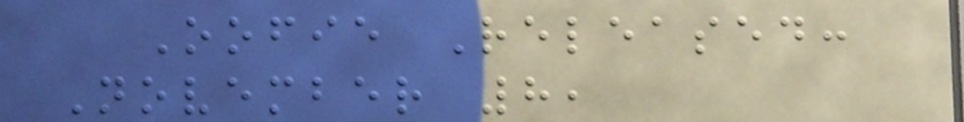Oofie Released:
November 8,
